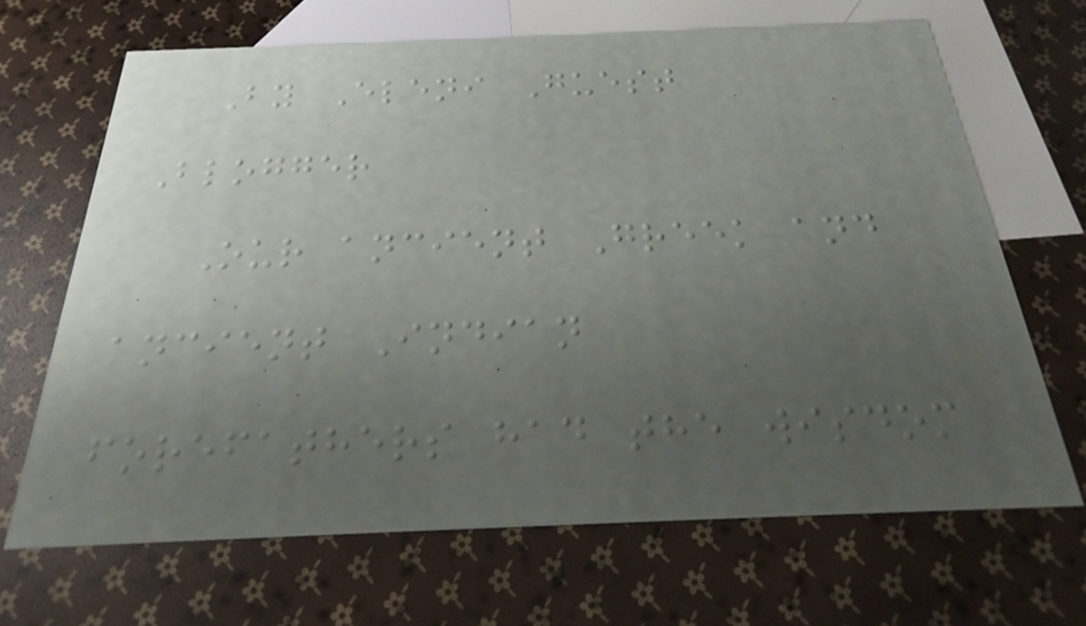By Eleni Guest
Blogger
Our ancient Greek and
ancient Indian
forefathers had the wisdom
